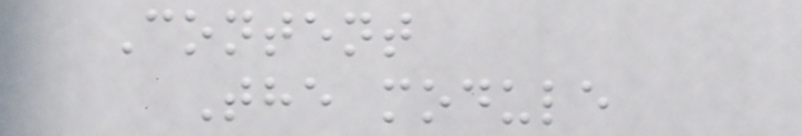Content
The module
